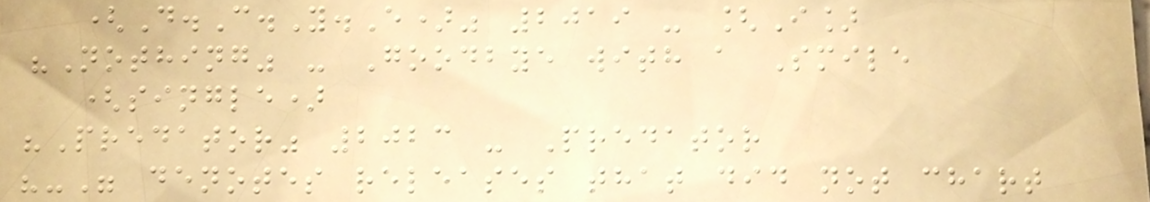(D.C.Y.E)" 2019 - [I]
"Nothing" - Goodbye with a Smile
(single)
"Predator" 2023 - Predator
"-" denotes releases that did not chart
